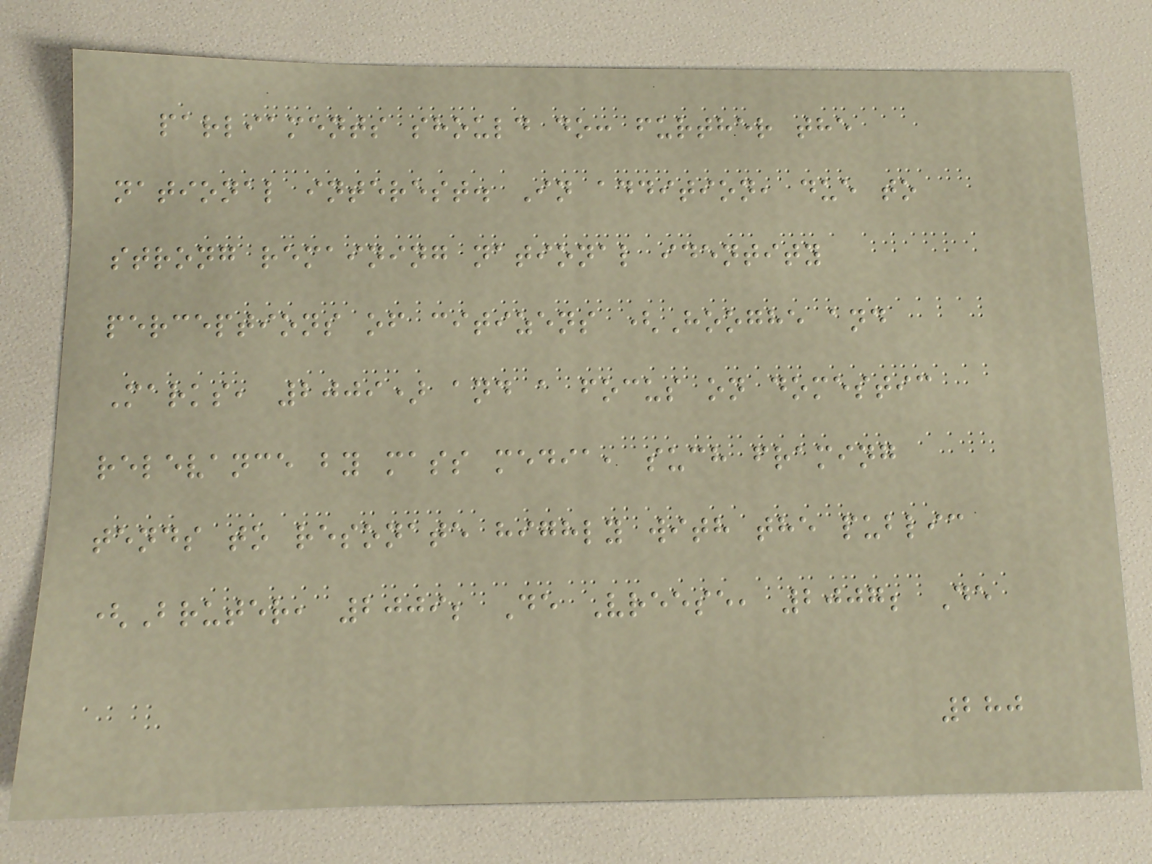parliaments should do: further the
national interest. In addition, due to
strong remaining national identity
perceptions of citizens (Hooghe and
Marks, 2009) and a focus on domestic
relevance by mass media, such framing
tends to resonate highly with the public
(Bruter, 2009; De Vreese, 2007; De
280
